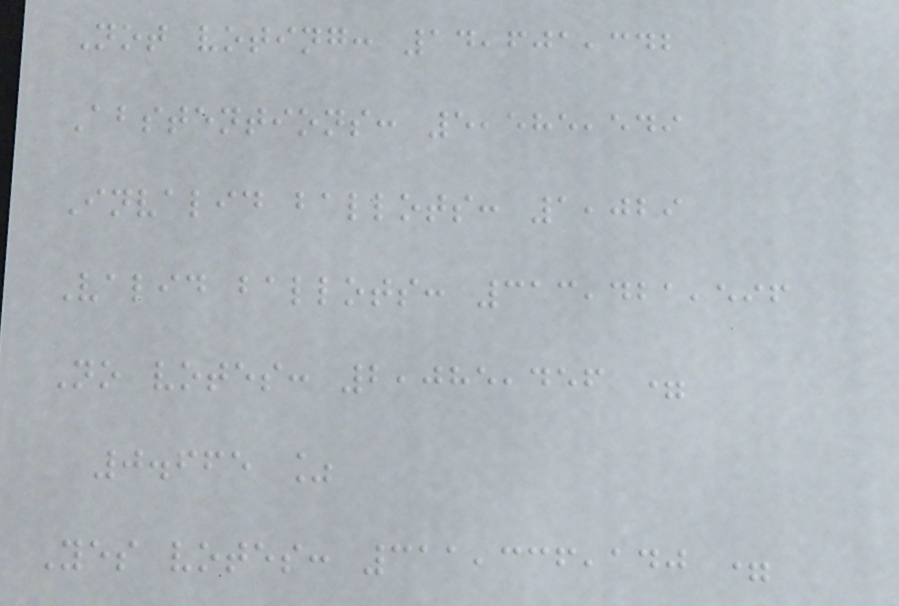Not voting: 14,601,342
Abstentions: 5,585,549
Invalid ballots: 1,029
Valid ballots: 313,421,596
No votes: 2,085,456 =
0.665 %
Yes votes: 311,336,140 =
